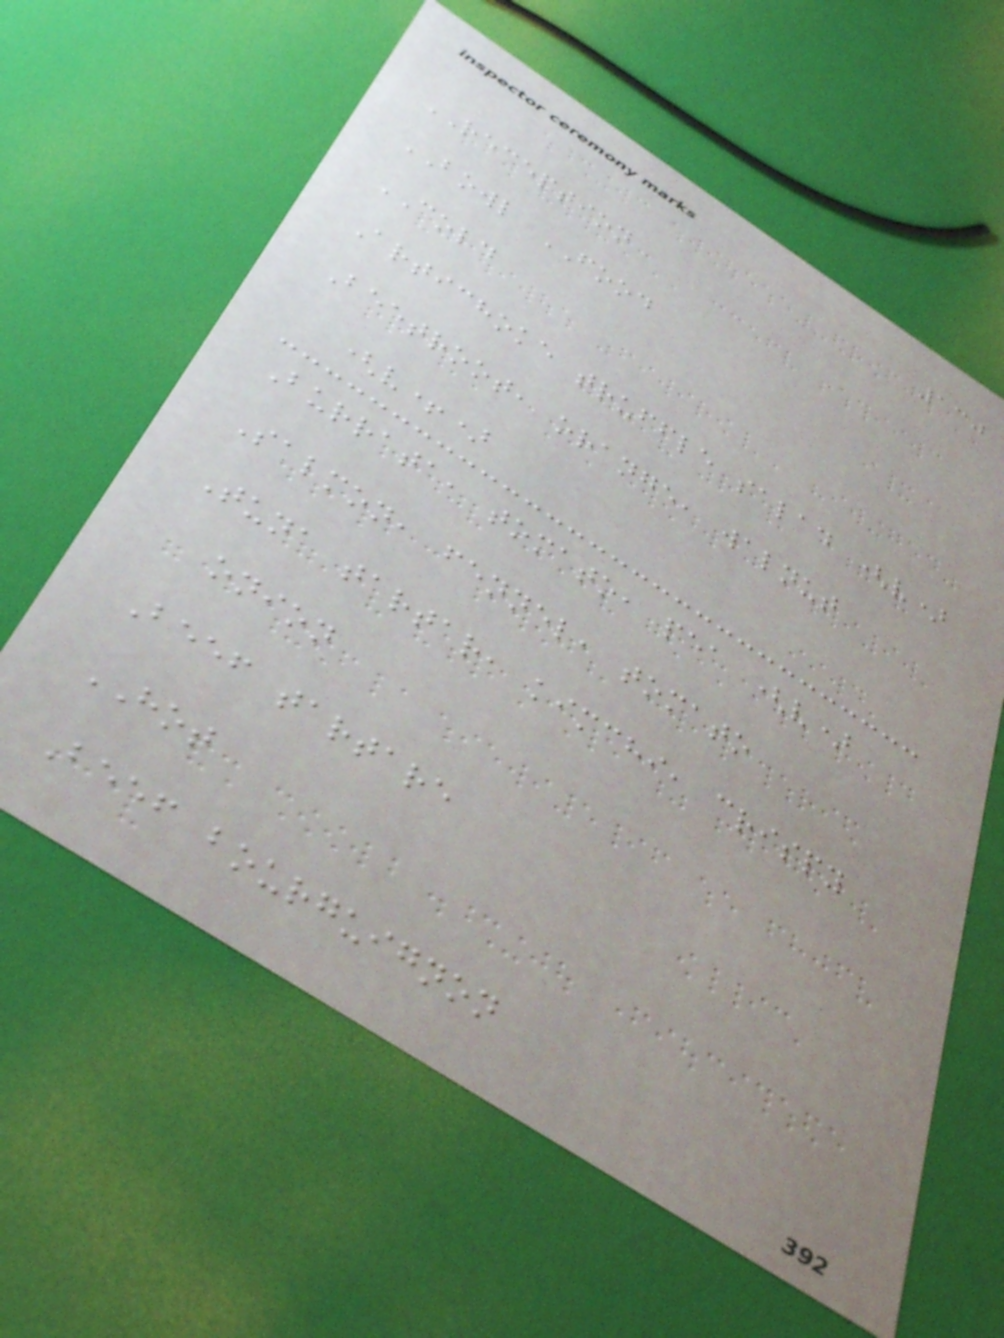130
RECEPTION
BOWL FOOD
COLD
Artichoke truffle salad (v)
Beetroot, orange, walnut
(v+)
Burrata, tomato, pea (v)
Salmon, fennel, tomato
Tuna tartar, kimchi, crispy
onion
Beef tartare
HOT
Beef bourguignon
